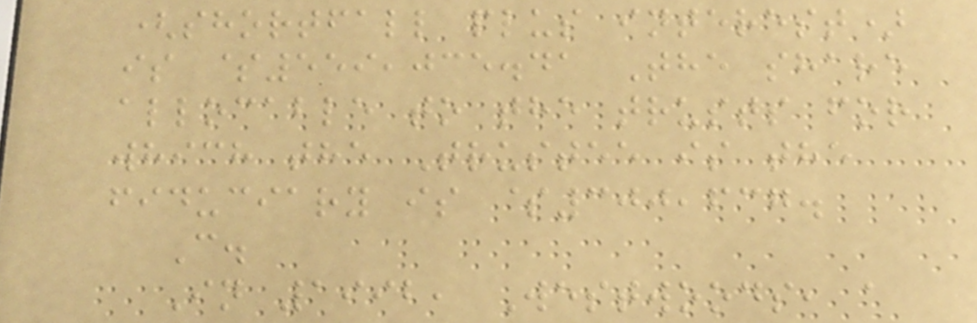(shortfall plus interest)
is $559,035.41 The share
allocable to the trusts for
which the Trustee is the
fiduciary is $300,637.
C.
In 1992, Westwoods, a
